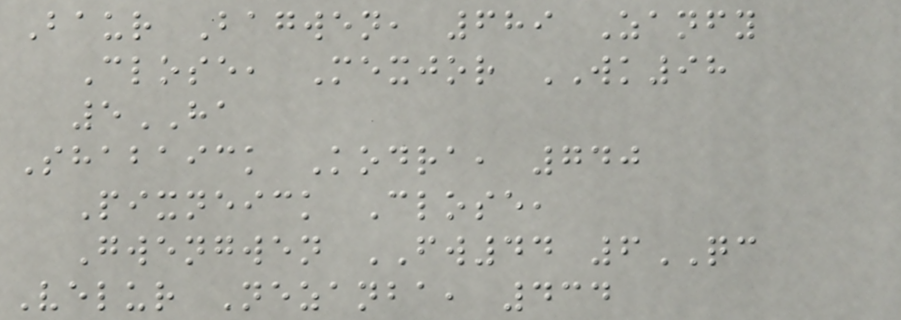Baur Bagwen, 689 Zanfy
Close, Mexjor WK98
5HA
Shabaick Kodra, 740
Pixneick Close,
Gwengwen FW44 6QC
Velur Nezanba, 434
